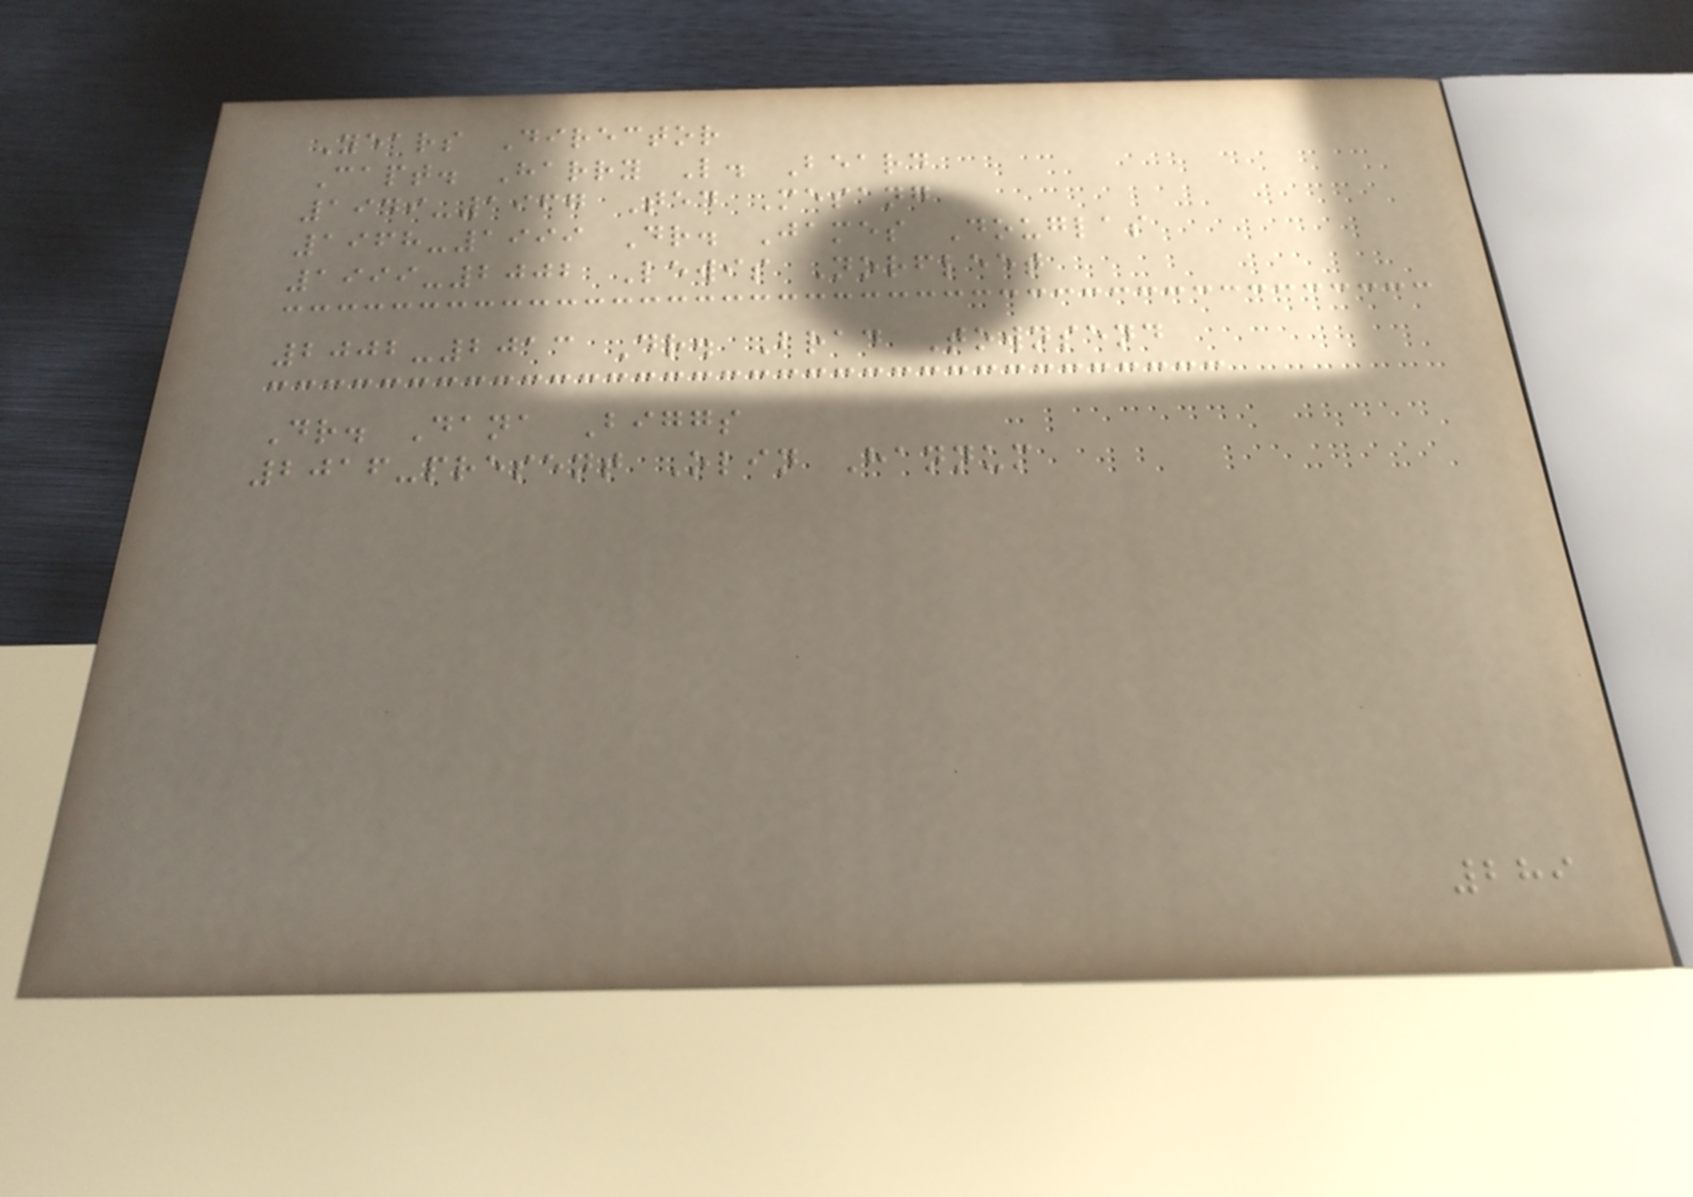Years Director
Capt. Harry L. Beard
1949-1967 Ted Mesang
1968-1999 Dr. James Douglas
1999-2002 Lewis Norfleet
2002-2013 Dr. Brad Townsend
Dr. Dana Biggs
2016-present Olin Hannum
289
